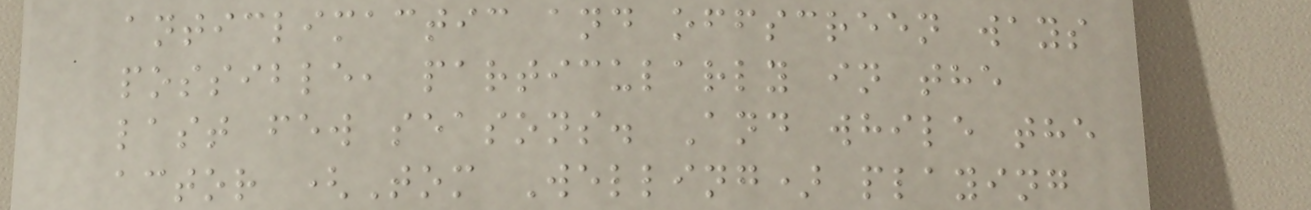anticlimactic and offscreen ways
possible, particularly in the
last few seasons. And while the
actor (Tom Welling) playing
